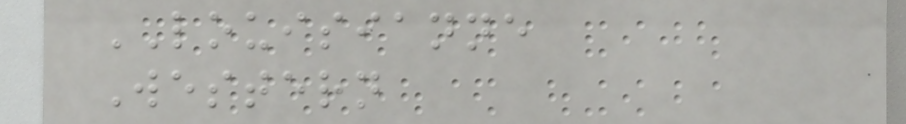LOUISIANNE
Western
